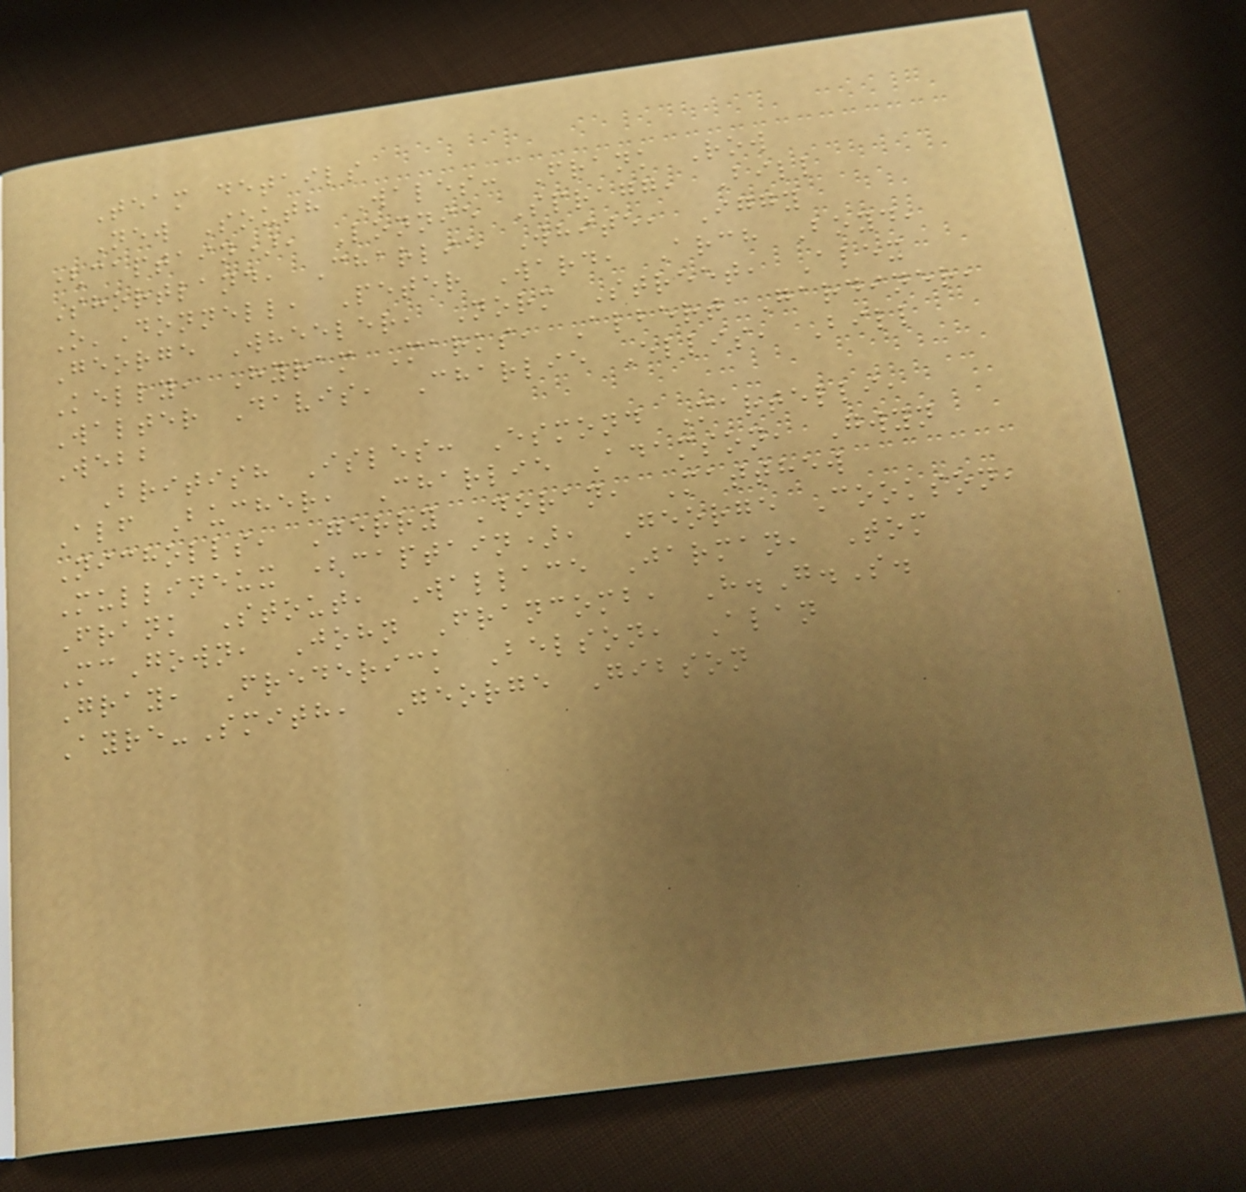Team details
New South Wales: Frank Row
(captain), Lonnie Spragg, Bill
Shortland, Charlie White, Iggy
O'Donnell, Peter Ward, Arch Boyd,
George Wheeler, Norm Street, Alex
Kelly, Hyram Marks, Albert Gardiner,
Walter Davis, Charlie Ellis, Bill
Webb
British Isles: Esmond Martelli,
Alf Bucher, Charlie Adamson, Gwyn
Nicholls, Gerry Doran, Matthew
Mullineux (captain), George Cookson,
Frank Stout, Wallace Jarman, Tom
McGown, John Francomb, H.G.S.
Gray, Frederick Belson, Alan
Ayre-Smith, George Gibson
